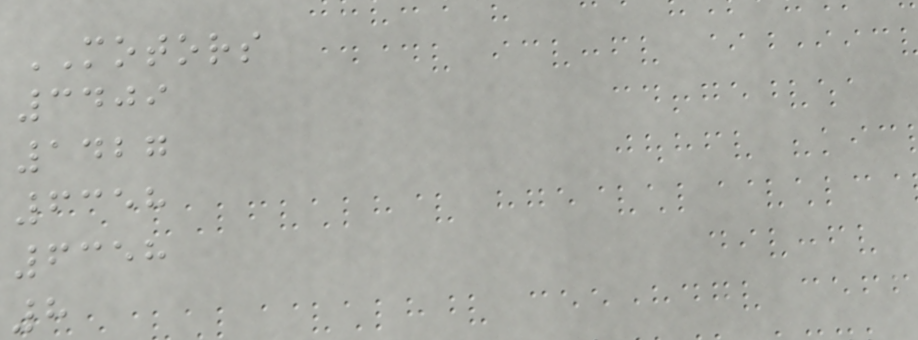MOTORS
3409
1427
6358
6358
8
